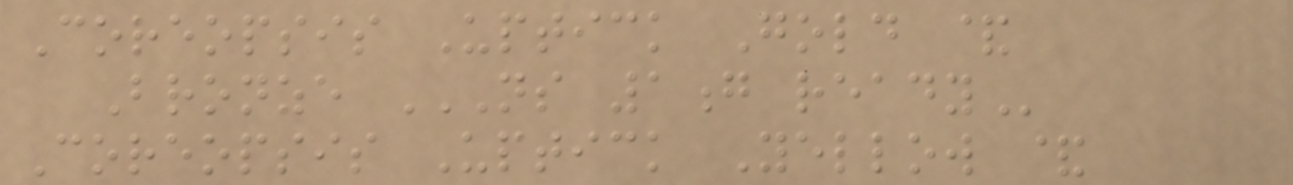Coreopsis Uptick Gold &
Bronze NS 1G READY
Coreopsis Uptick Yellow &
